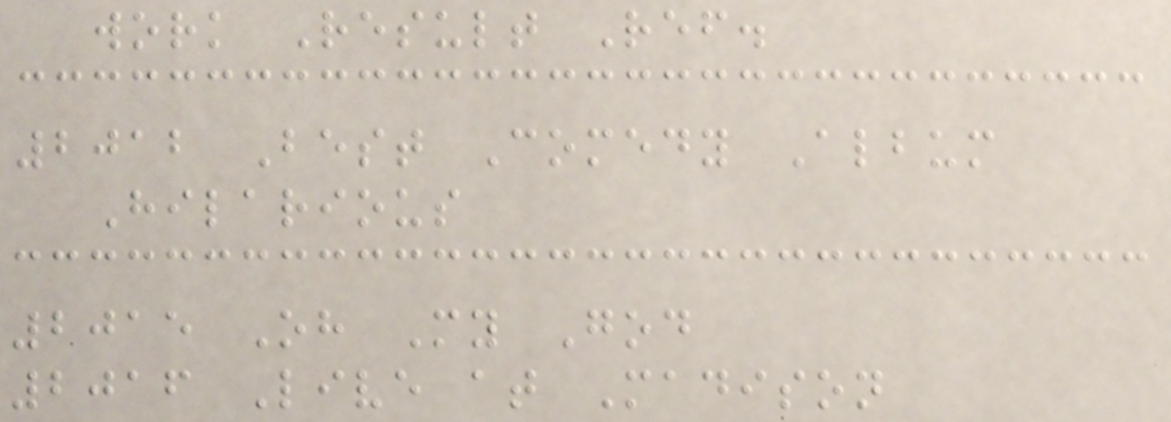work Result Ref.
2012 Best Comedy Album
Hilarious
2015 Oh My God
2016 Live at Madison
